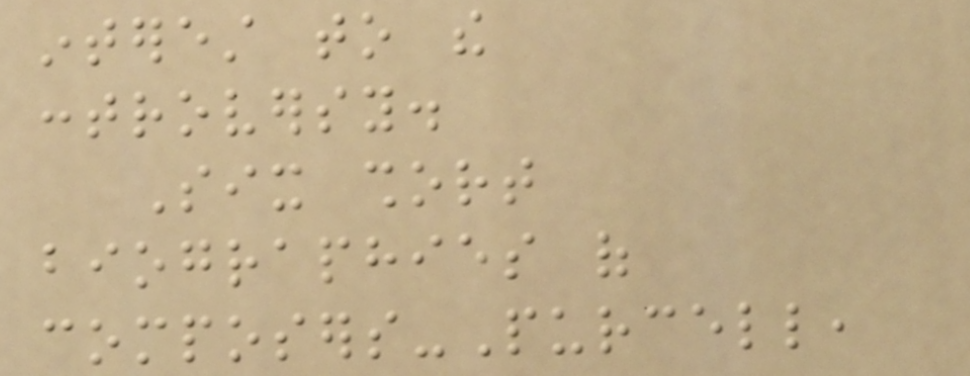interest to the
controversy.
Six short
biographies of
composers-Purcell,
